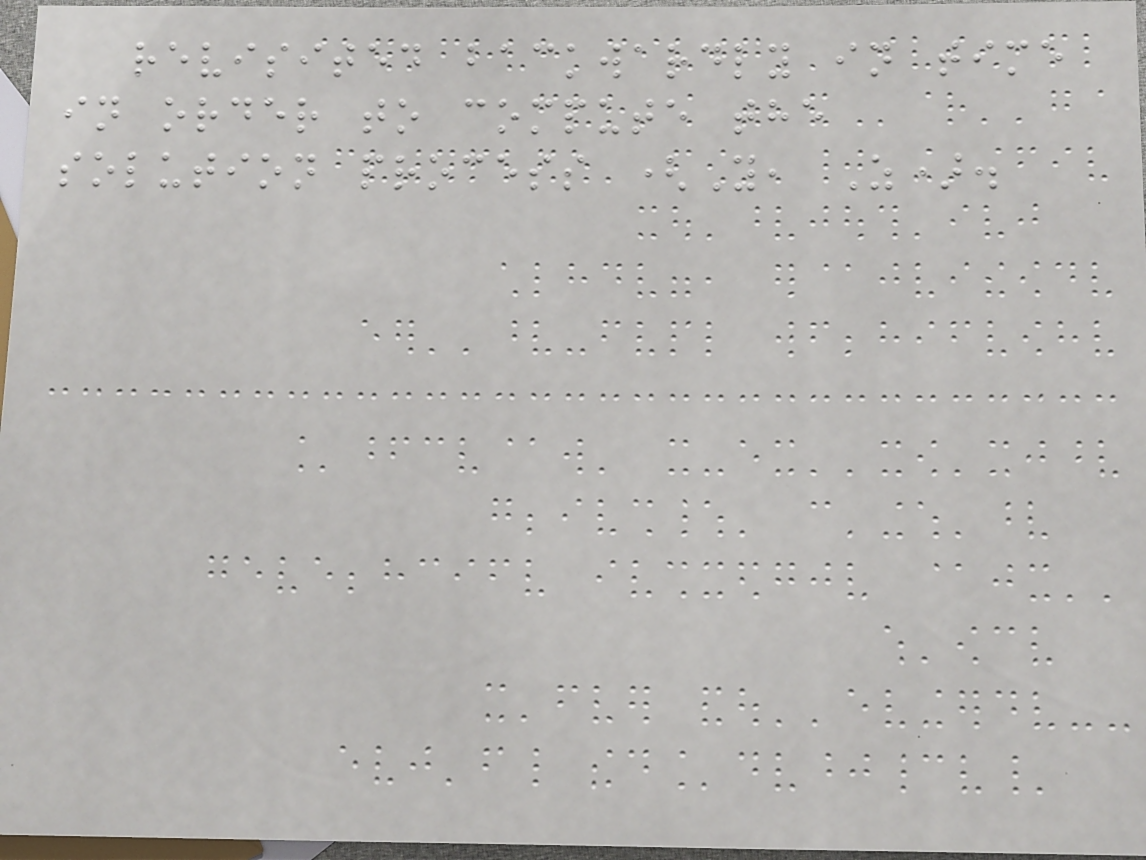revisited backwardly in time
in order to compute the
solution process (Y, Z).
